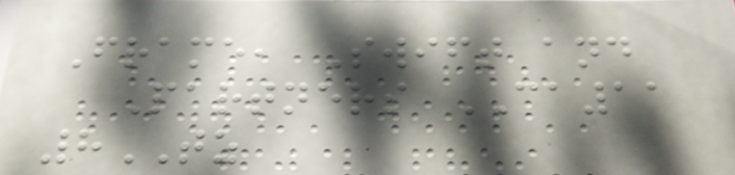Frame, Swift and
Partners CA11
8TZ
